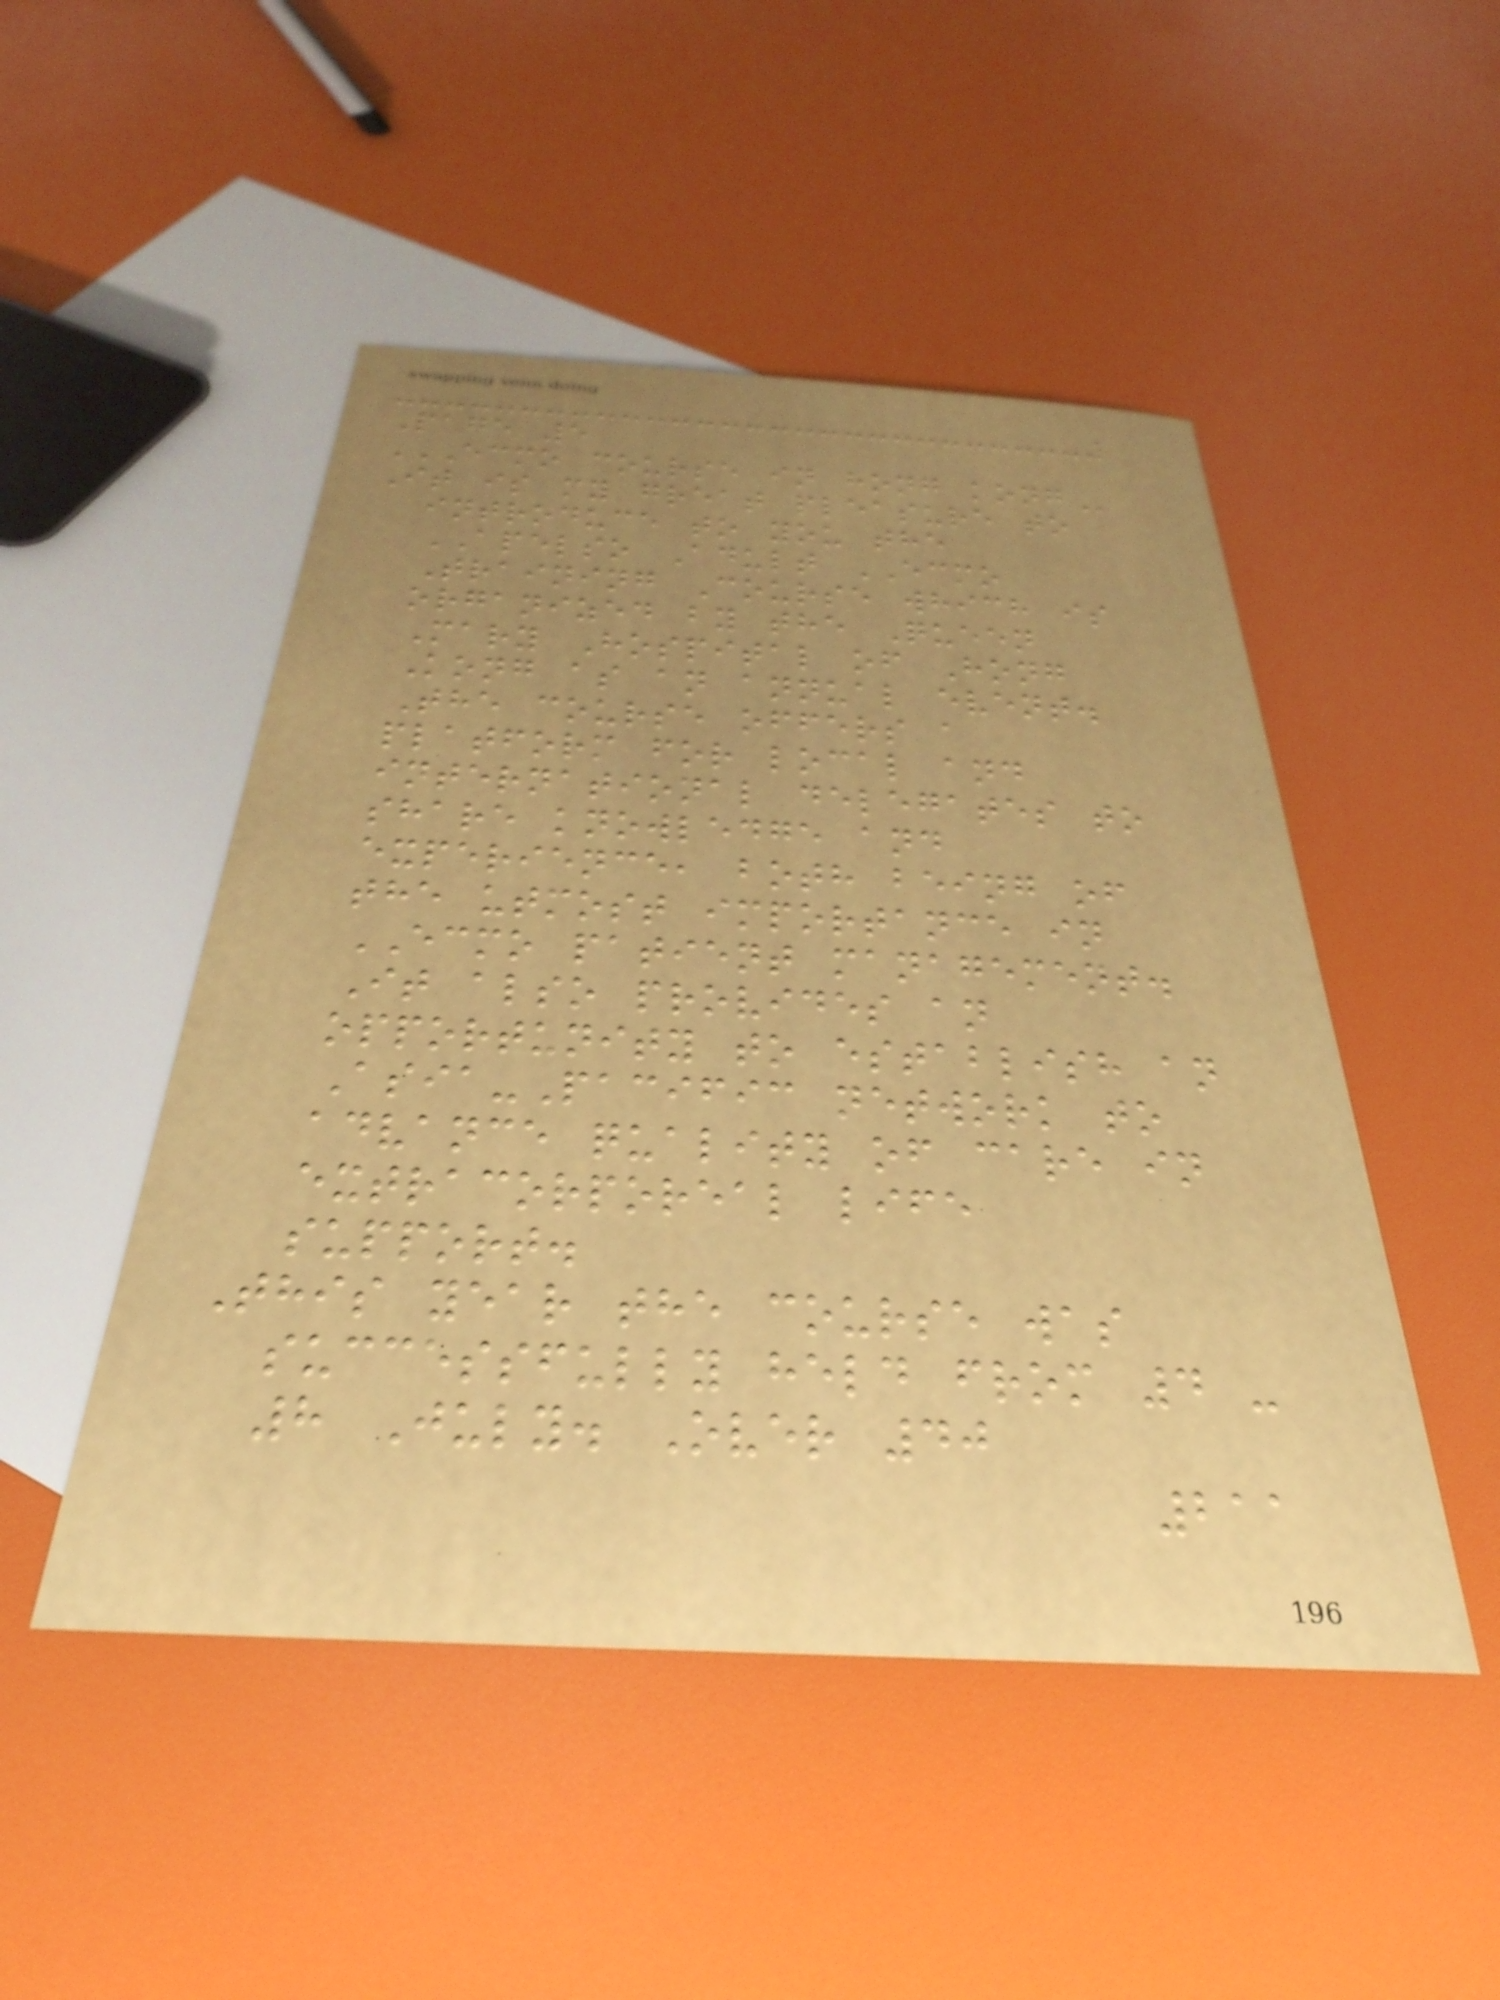Page 5
ECMO COURSE IN HONG KONG
It is my great pleasure to
introduce to you the
APELSO Adult ECMO
Training Course which is
organized by the Queen
Mary Hospital of Hong
Kong as an annual event.
The course offers a
platform for local and
international delegates to
share knowledge and
experience, both being of
the utmost importance in
ECMO patient management.
It also provides an
opportunity to establish an
Asia-Pacific network to
advance quality of care in
extracorporeal life
support.
This year the course was
successfully held from 4 -
8 July. Over 40
211
